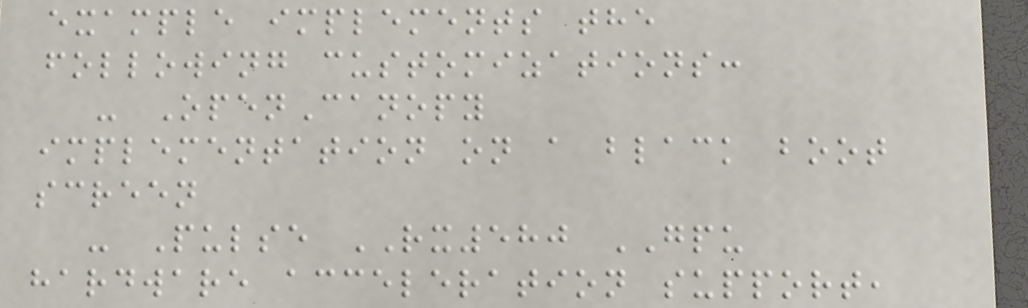example implements the
following customizations:
- OpenCanopy
implementation on a black boot
screen
- Pulse RX580 GPU
hardware acceleration support,
